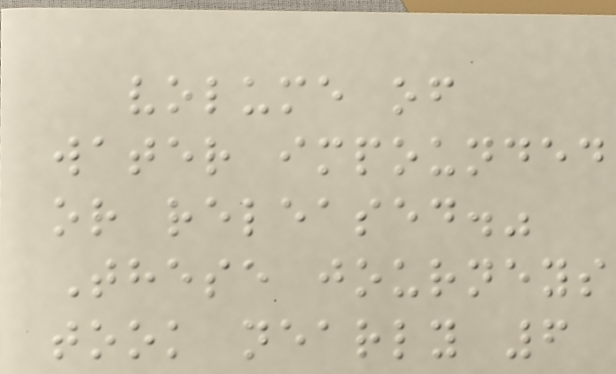volume of
water impounded
or released."
These journeys
took nearly 6
